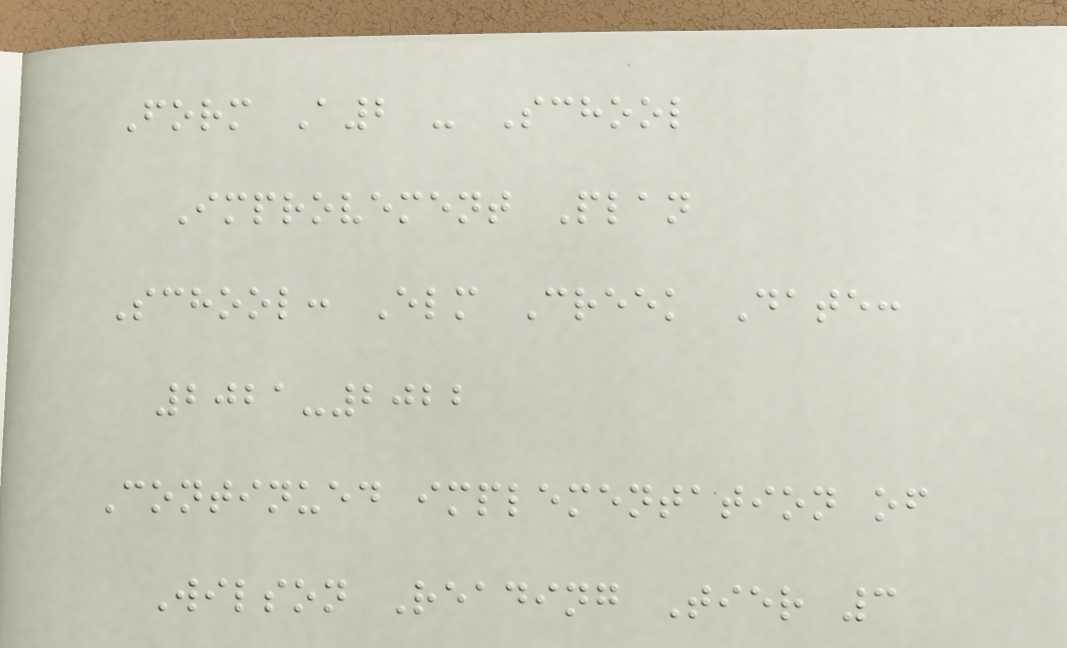Form A2 - School
Improvement Plan
School: Elm Creek Date:
2021-2022
Continued implementation of
Wilson Reading Tier 3
